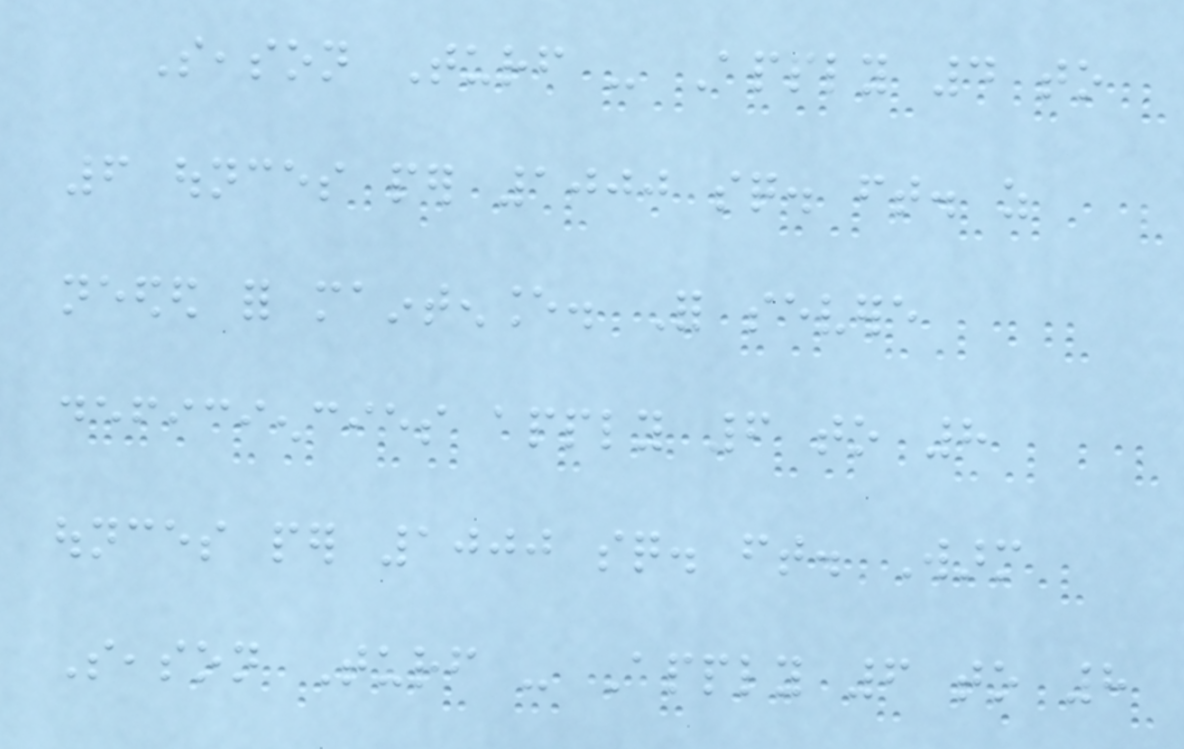Season Turf - Apply 4 to
6 ounces per 1000 sq. ft. as
needed for maintenance. For severe
deficiencies apply 6 to 8
ounces per 1000 sq. ft. Warm
Season Turf - Apply 6 to 8
